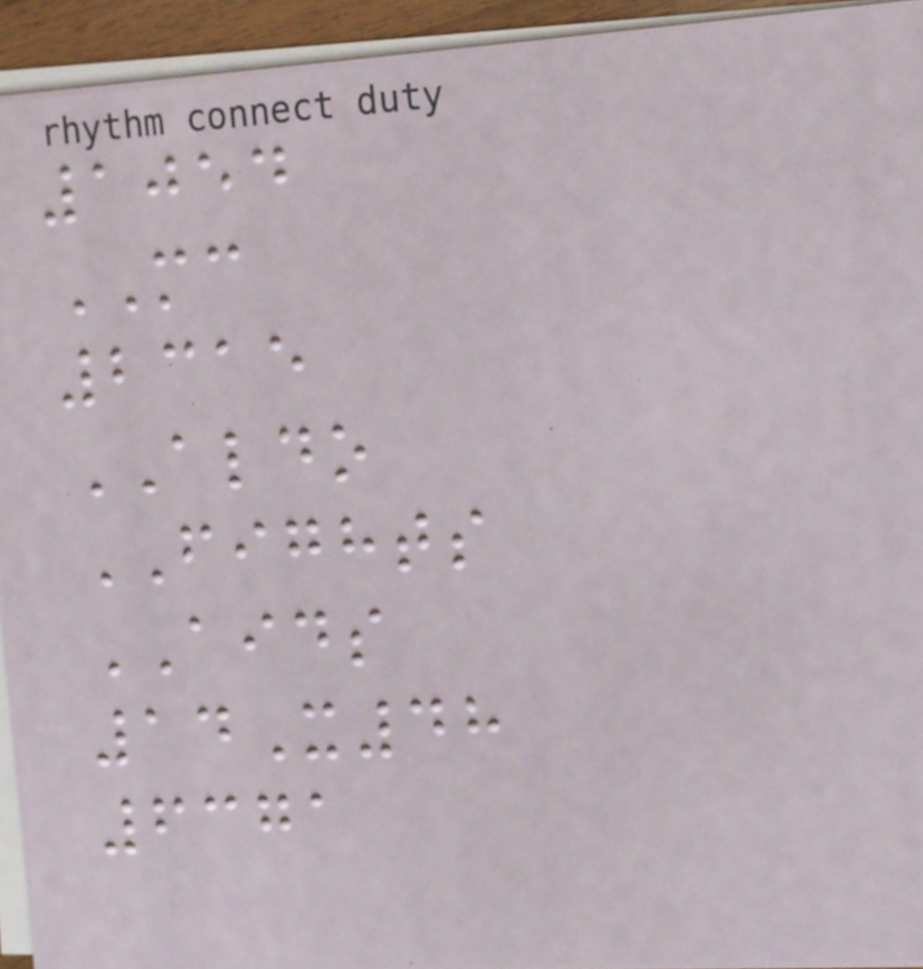1054
MC
2315
ALDO
FIGHTS
AIDS
14X48
6371
